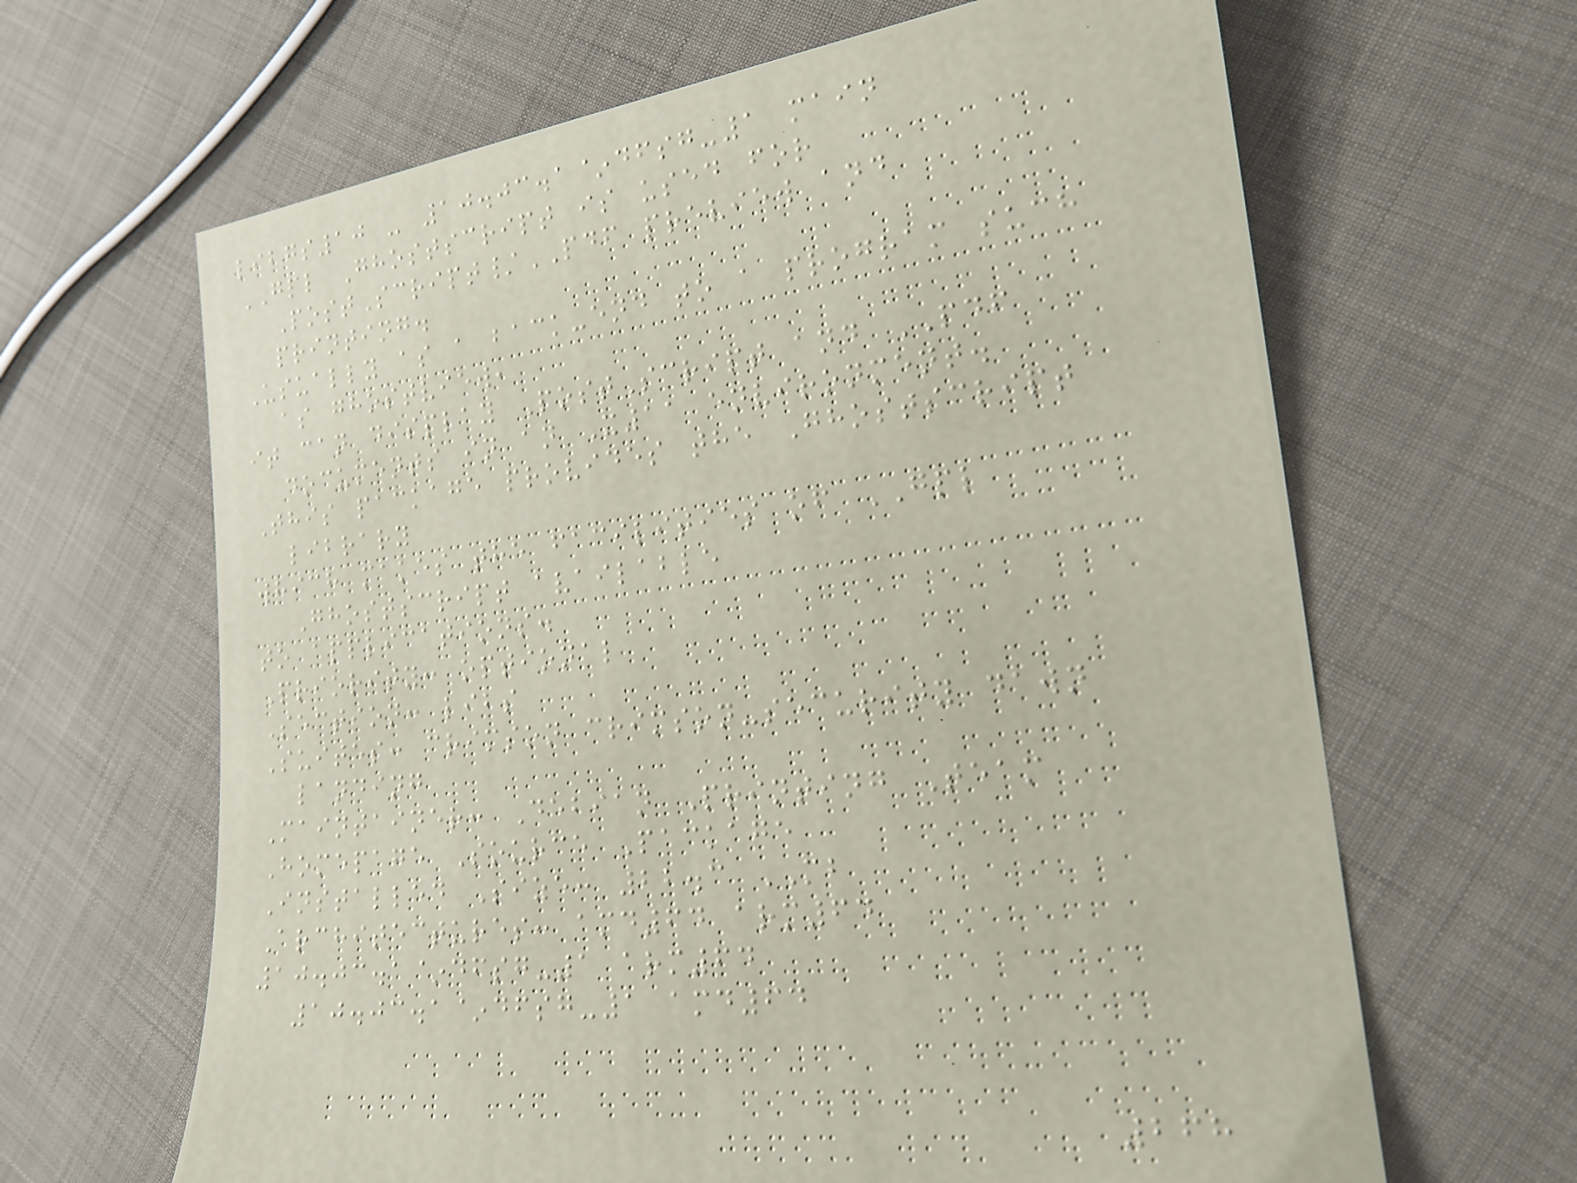libgs10 - 10.03.1~dfsg-1 main
GPL Ghostscript is used for
PostScript/PDF preview and
printing.
Usually as a back-end to a program such
as ghostview,
it can display PostScript and PDF
documents in an X11 environment.
This package provides the Ghostscript
library
which makes the facilities of GPL
Ghostscript available
to applications.
Priority: optional
Section: libs
Suites: crimson crimson-security dawn
landing
Maintainer: Debian Printing Team
Homepage Source Package
Installed Size: 22.3 MB
Architectures: amd64 arm64
10.03.1~dfsg-1 arm64
10.03.1~dfsg-1 amd64
268
